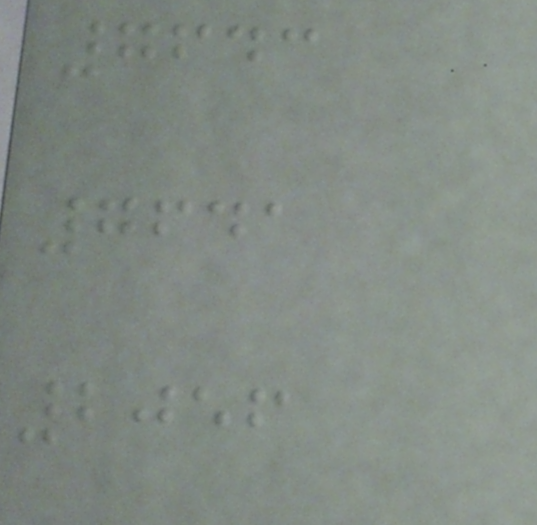7643
7641
2056
